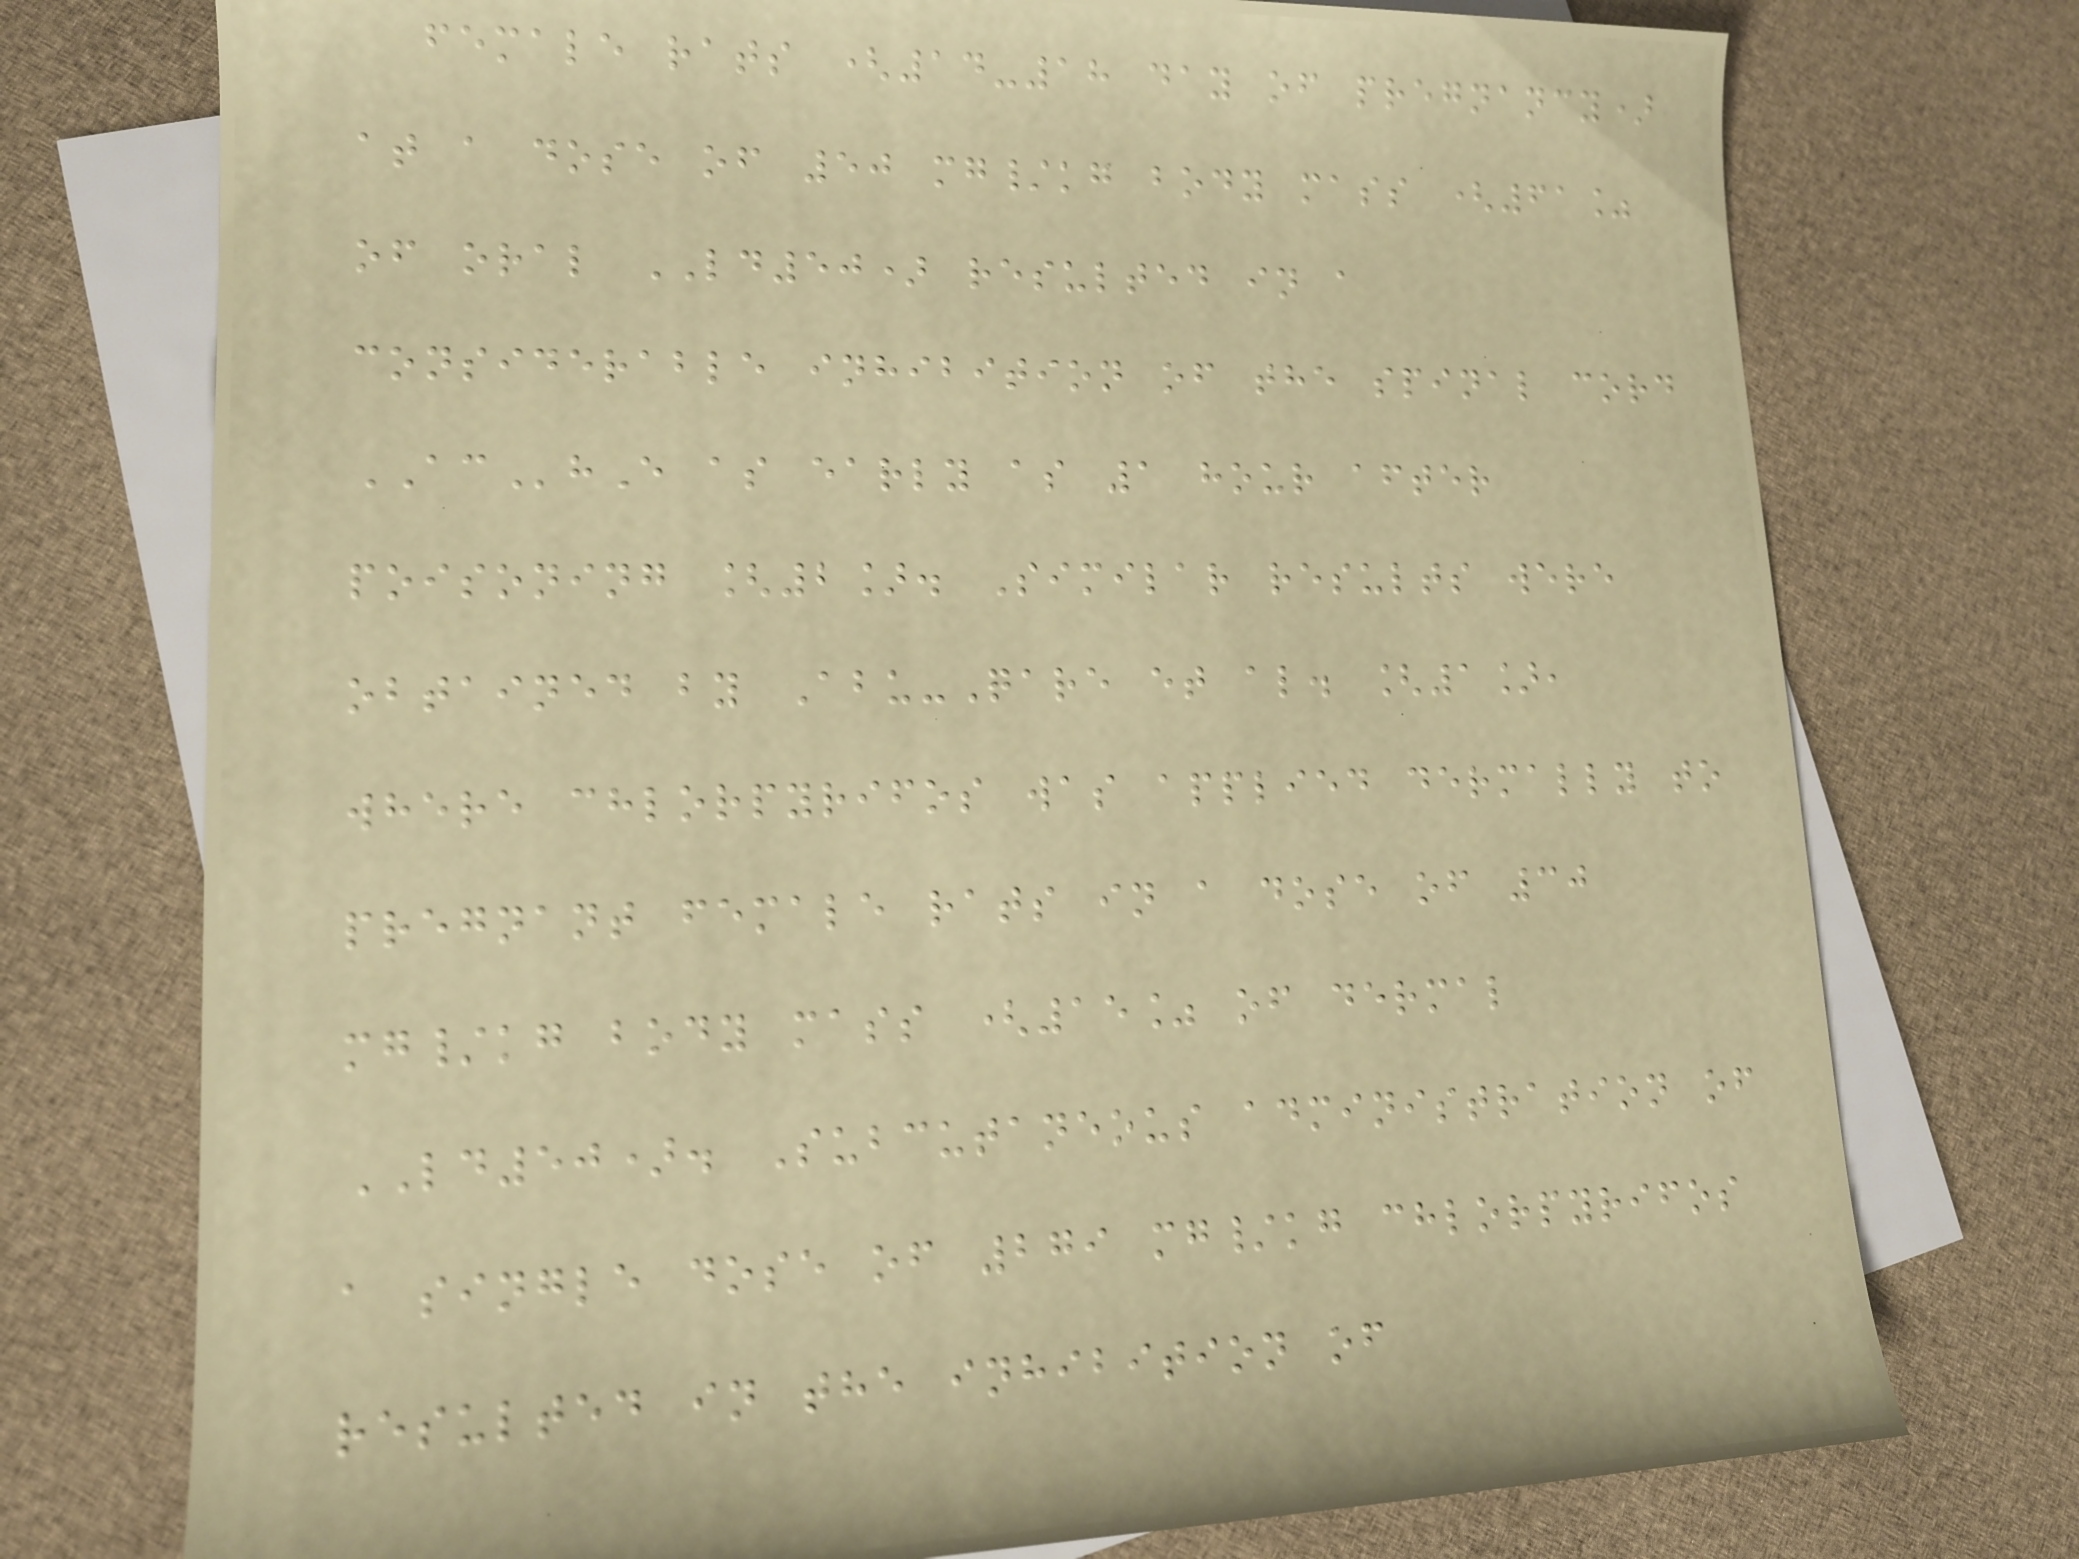female rats (14-18 day of pregnancy)
at a dose of 50 mg/kg body mass (61%
of oral LD50) resulted in a
considerable inhibition of the spinal cord
AChE as early as 1 hour after
poisoning [2]. Similar results were
obtained by Abu-Qare et al. [1],
where chlorpyrifos was applied dermally to
pregnant female rats in a dose of 30
mg/kg body mass (15% of dermal
LD50). Subcutaneous administration of
a single dose of 279 mg/kg chlorpyrifos
resulted in the inhibition of
